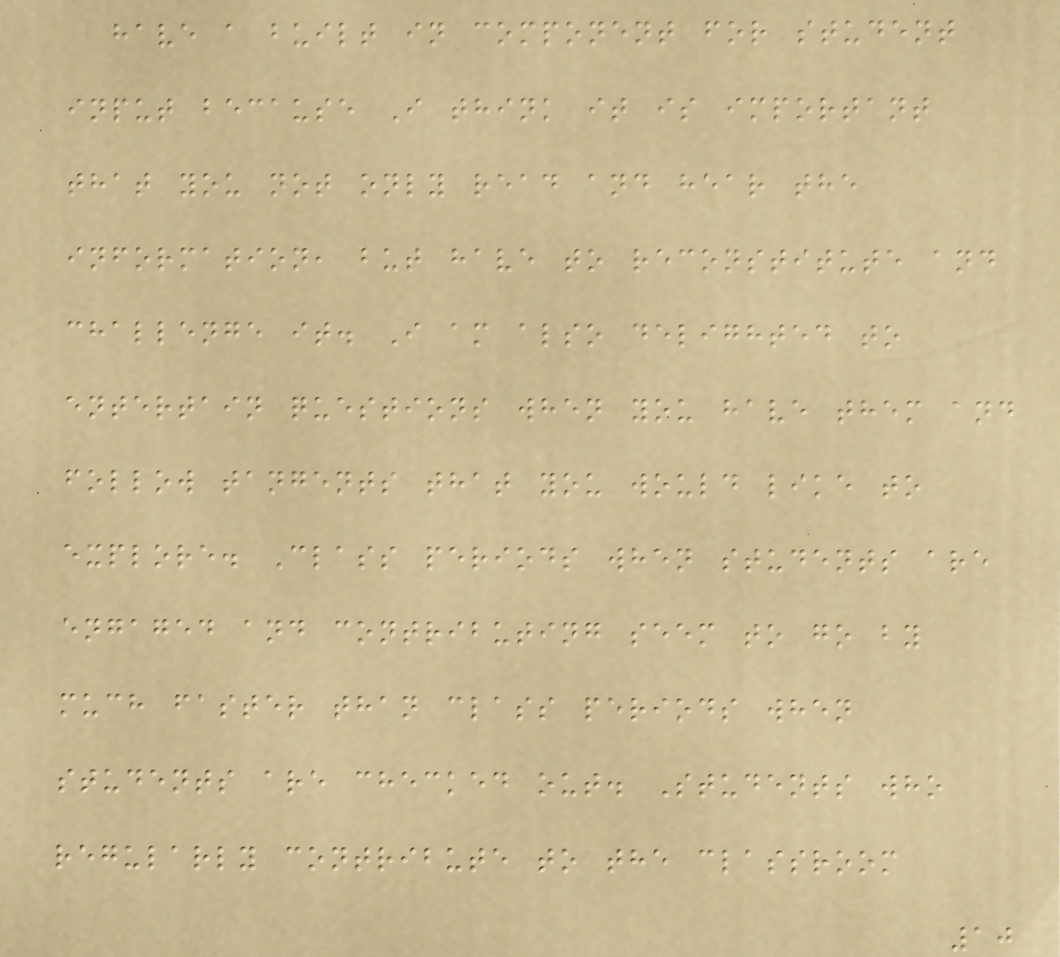have a built in component for student
input because I think it is important
that you not only read and hear the
information, but have to reconstitute and
challenge it. I am also delighted to
entertain questions when you have them and
follow tangents that you would like to
explore. Class periods when students are
engaged and contributing seem to go by
much faster than class periods when
students are checked out. Students who
regularly contribute to the classroom
10
